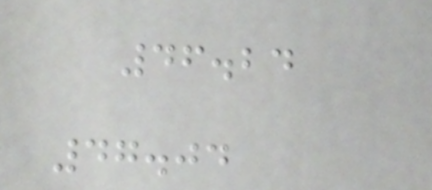46.24
47.04
